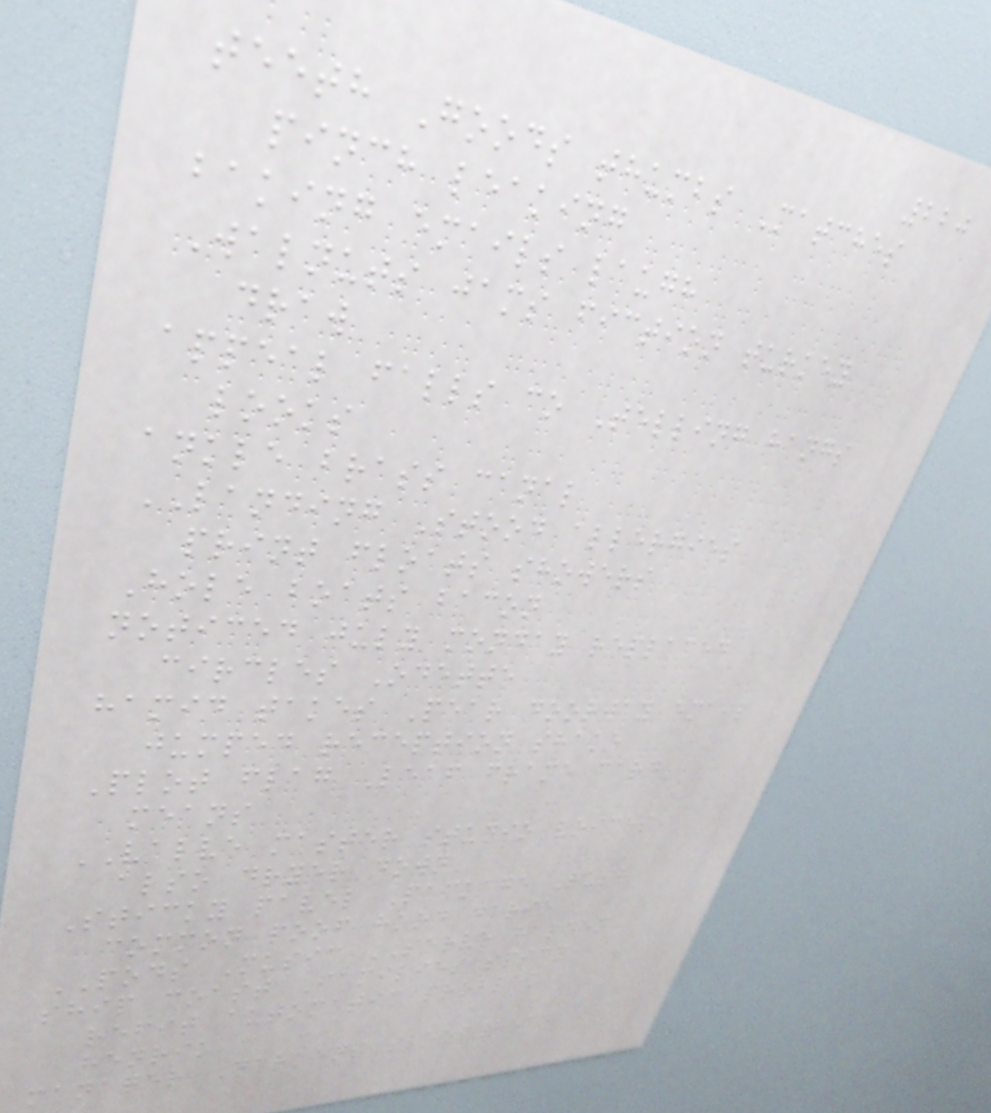220
teeth Goods thumbs Matches
pinch leaking
baking emails laugh
Walnuts jams fiction turkey
draw
appeal falls co Telling hangs
looks
ankle brass canal
LANDING Stood allergies
print floats showers
Hole boats bacon
noticed july monday replaced
circles Odette
hamid takes Pear doorway email
jumped reception shake
Plot flag Leaf frame card
means
VALVE master studio voices
also dryer down
Sticky pavel Package Rush
common poof hood dario
PODS Music SERVE halden
ship coast Families spicy
refit automatic problem
henrik
manager Darkens sleepyhead
